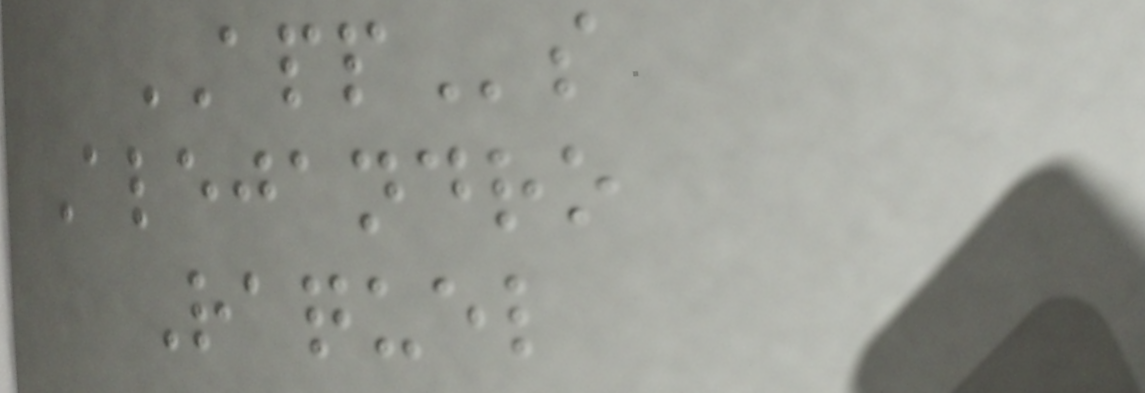APPs
Alejandro
Raquel
